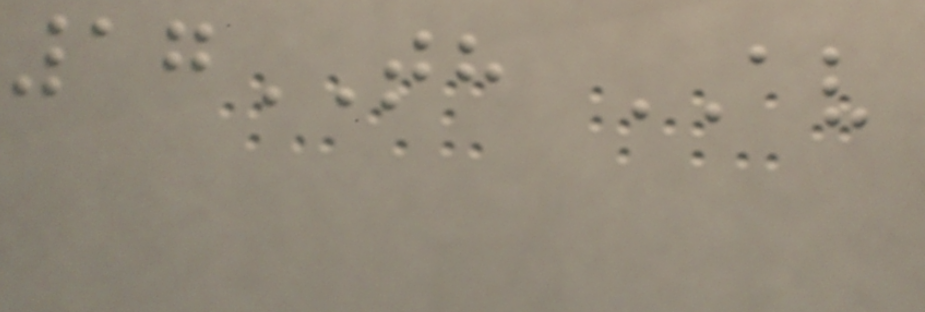17TH AV
